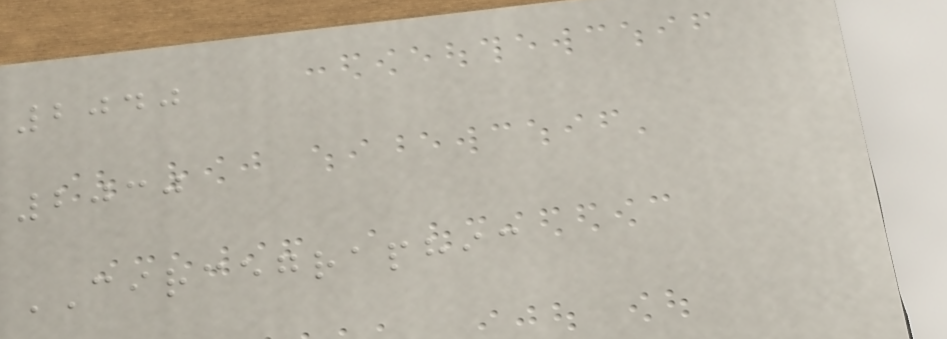2040
2030
CIRCEGRAPHIC
